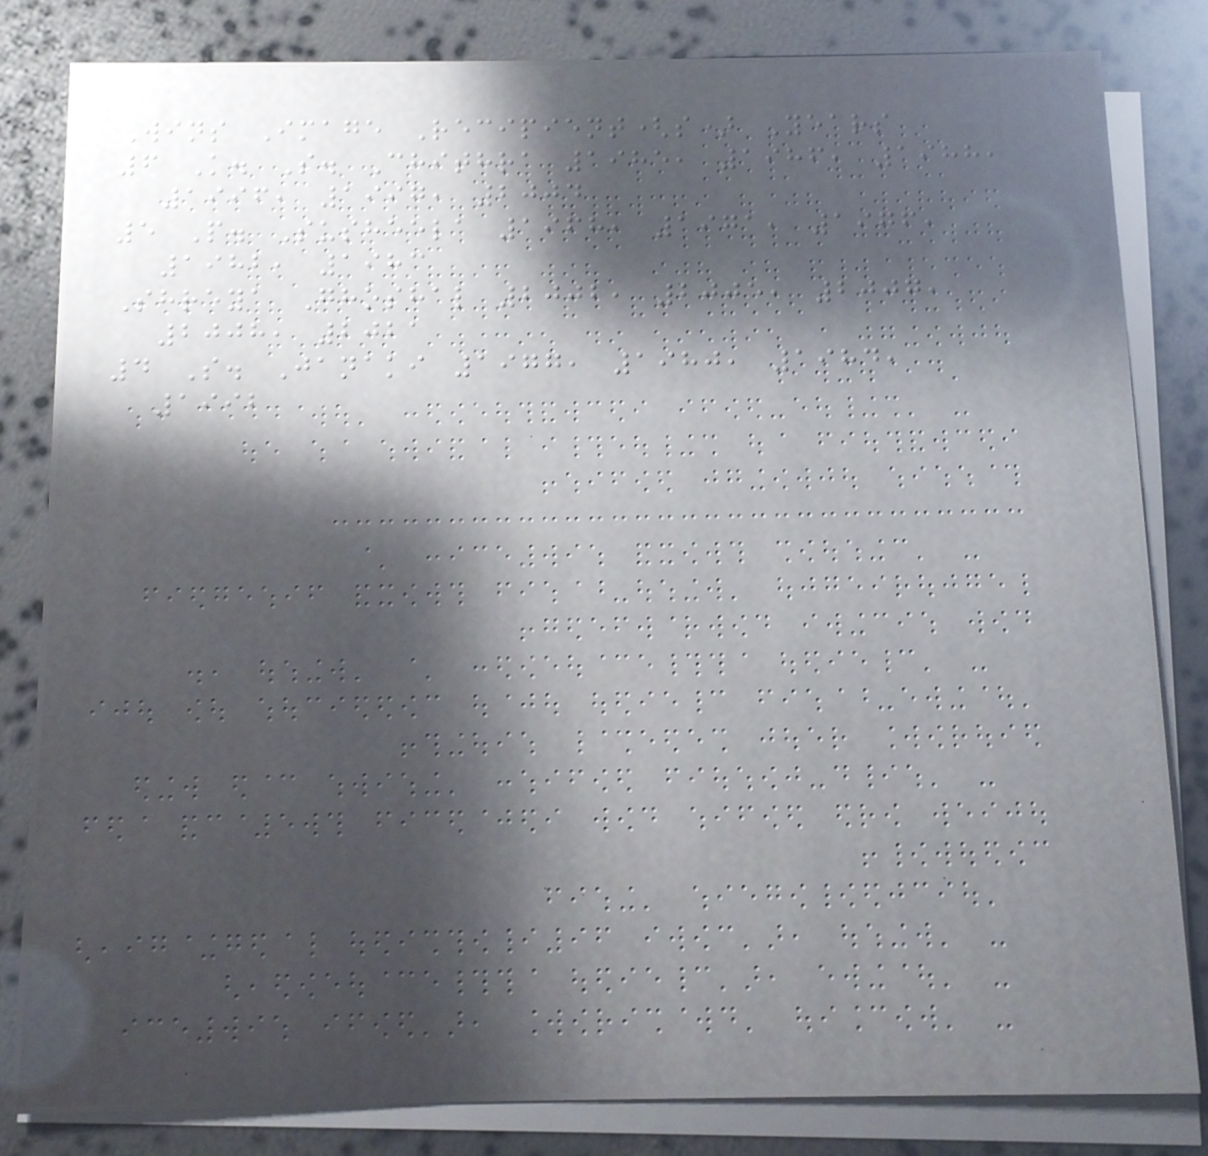Wins Image Recipient(s) Years
6 K. S. Chithra 1985, 1986, 1988,
1996, 1997, 2004
5 P. Susheela 1968, 1971, 1976,
1982, 1983
Shreya Ghoshal 2002, 2005, 2007,
2008, 2021
4 S. Janaki 1977, 1980, 1984,
1992
